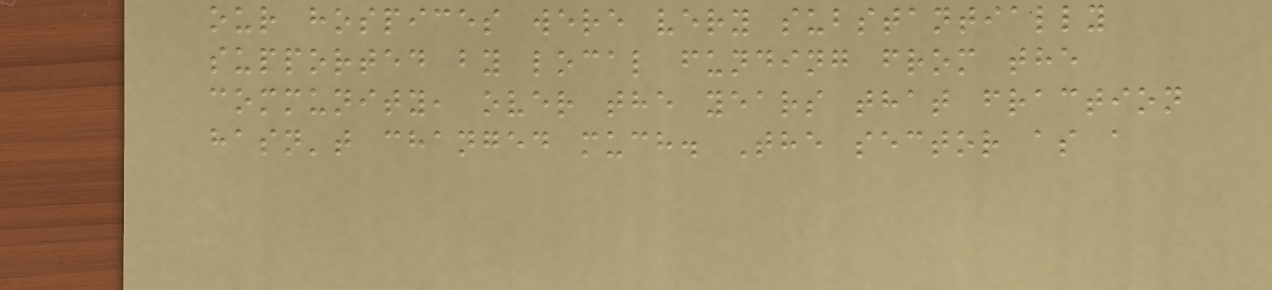our hospices were very substantially
supported by local funding from the
community, over the years that fraction
hasn't changed much. The sector as a
